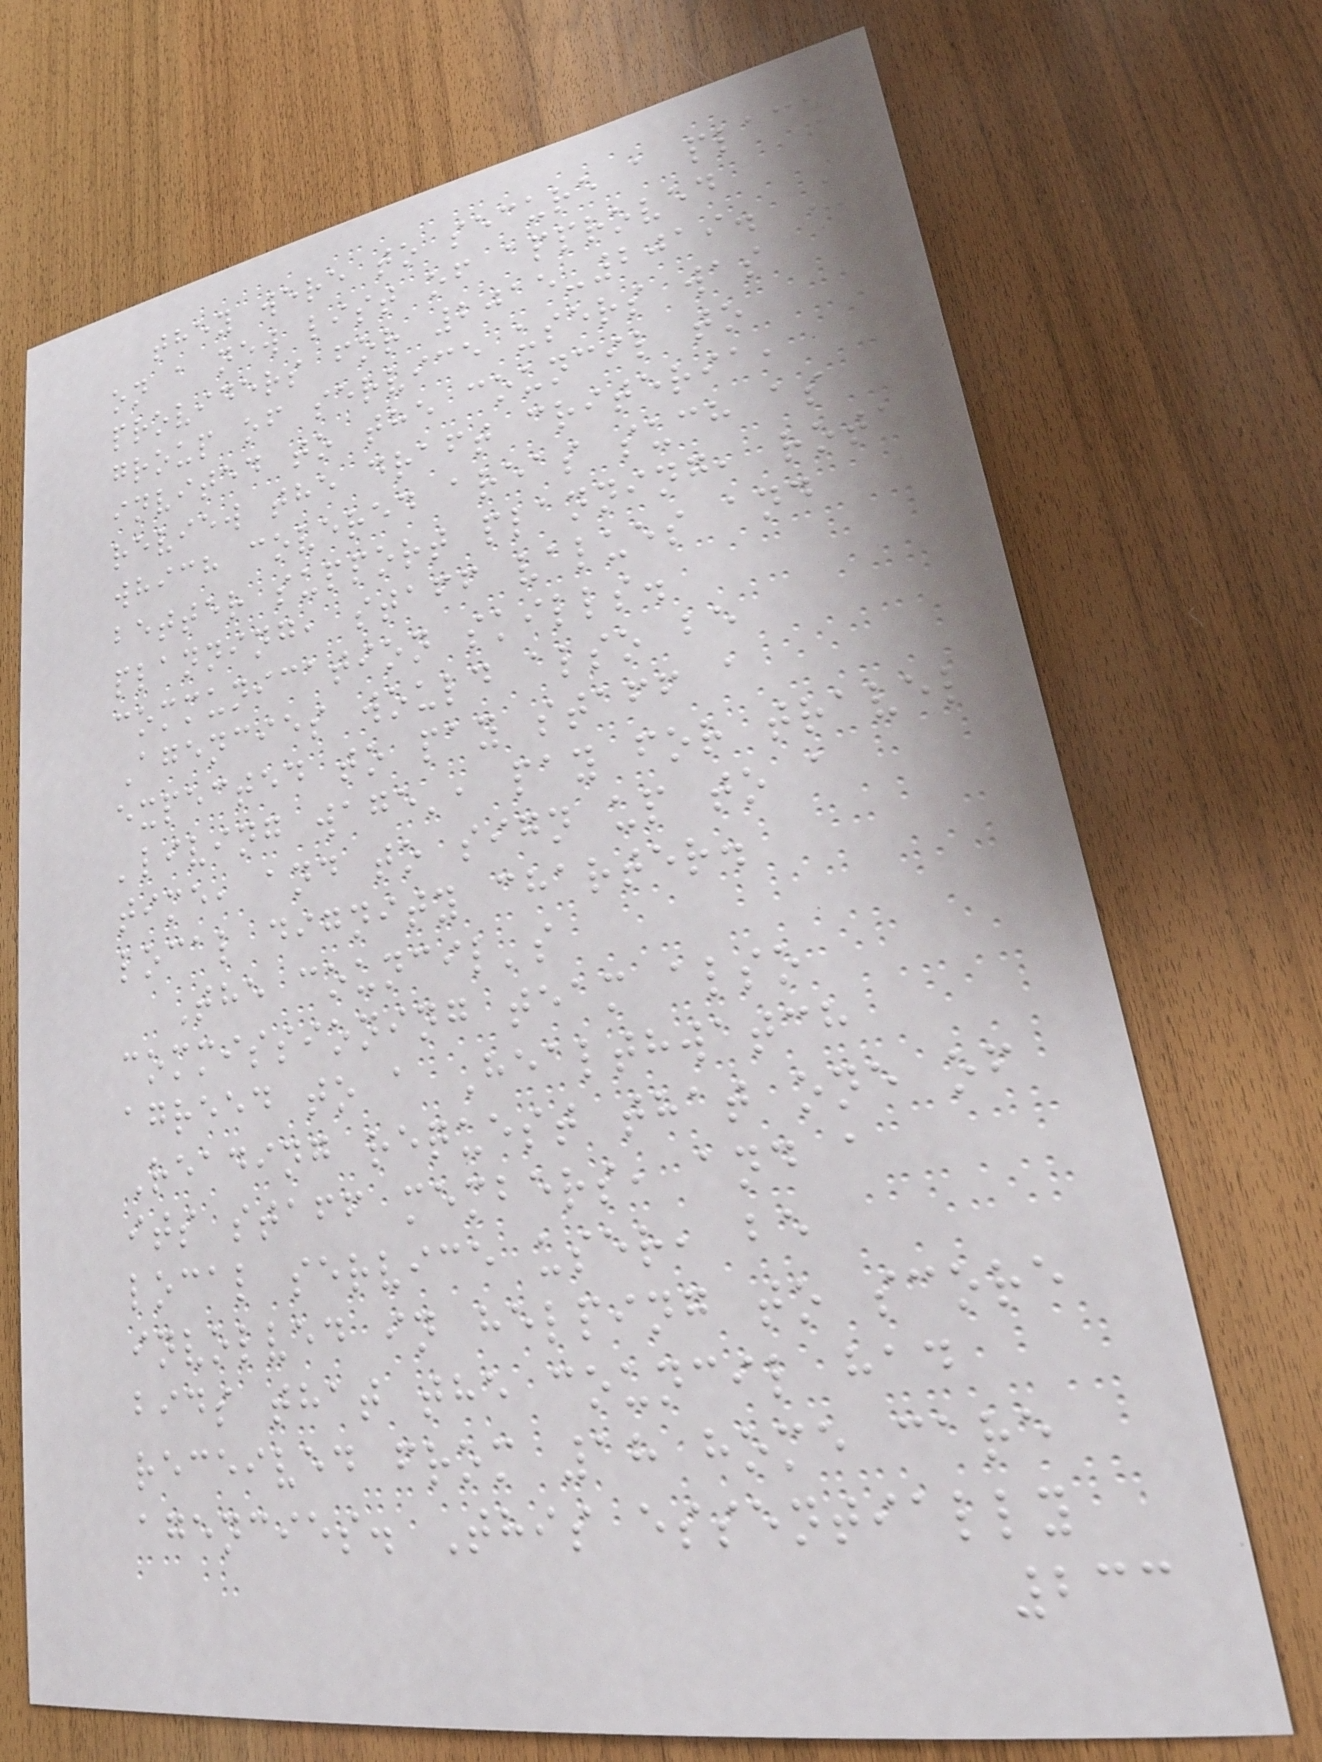they were to secure a place
on a new list of approved
providers for 2015-2019. A
group of service users was
invited to the council to
review the draft criteria,
which covered areas such as
better support planning, rota
planning, staff values and
communication skills.
Agencies would also be
expected to pay staff a
'living wage', pay for travel
time, and to sign up to a
local dignity charter.
The council's
commissioning team also
agreed to a Healthwatch
Reading request that one of
its staff members, and a
local service user, be
involved in helping to score
bids that the council had
received from 18 home care
agencies. This essentially
233
